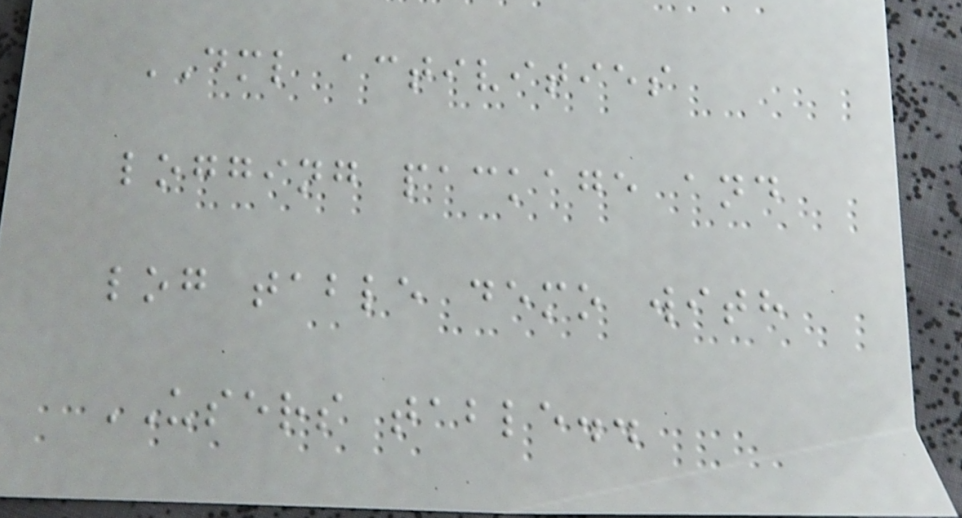DML activities
logging package and
log table demo with
USERS table..
